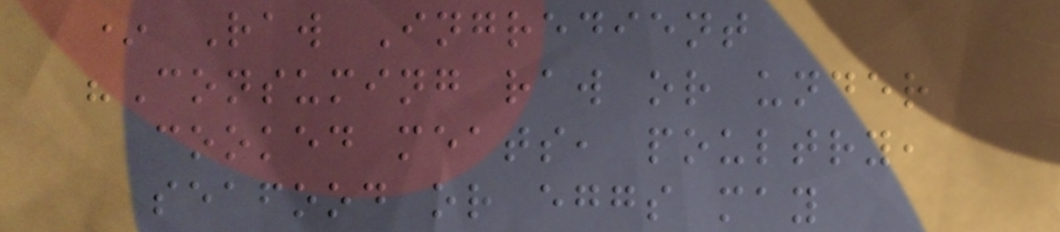* Raw Ingredient
"Consuming raw or under
cooked meats, poultry,
seafood or eggs may
